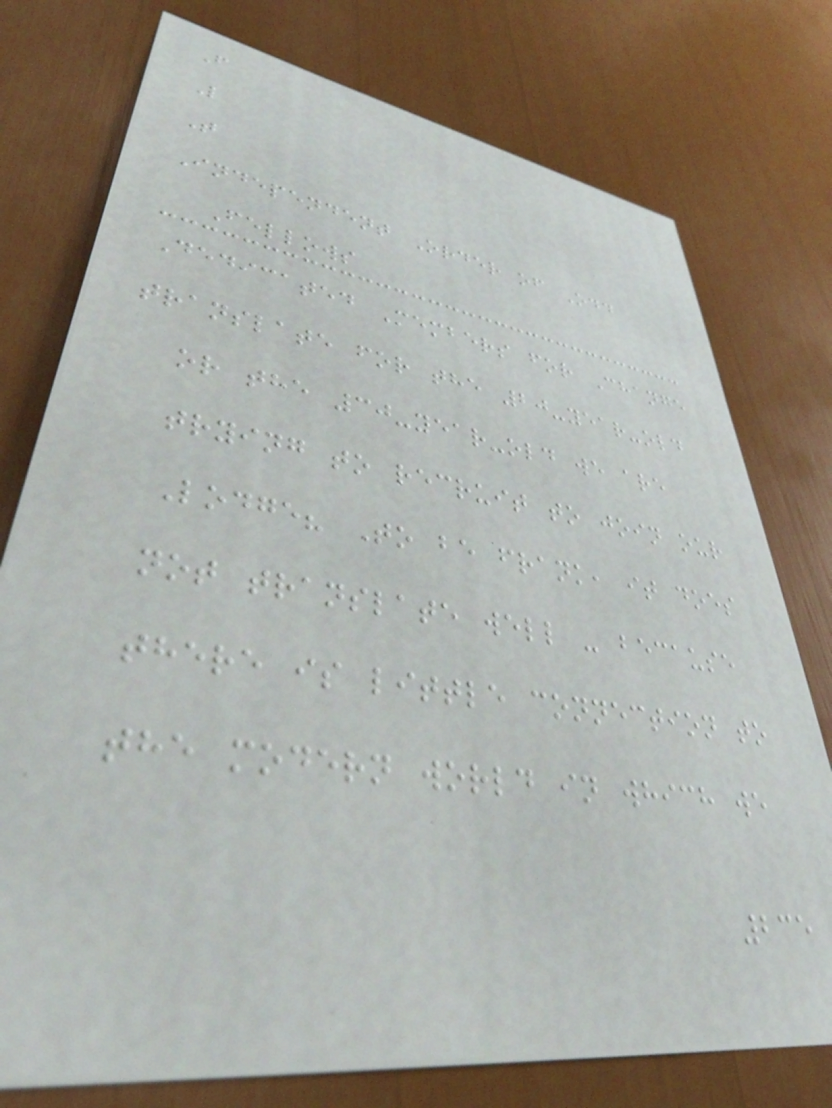F
L
T
Independent Order of Odd
Fellows
Dedicated Members for Change
translate for the 20-year-old
or the 30-year-old we are
trying to recruit to join our
Lodge? To be frank, it does
not translate well - because
there is little connection to
the modern world in which we
235
